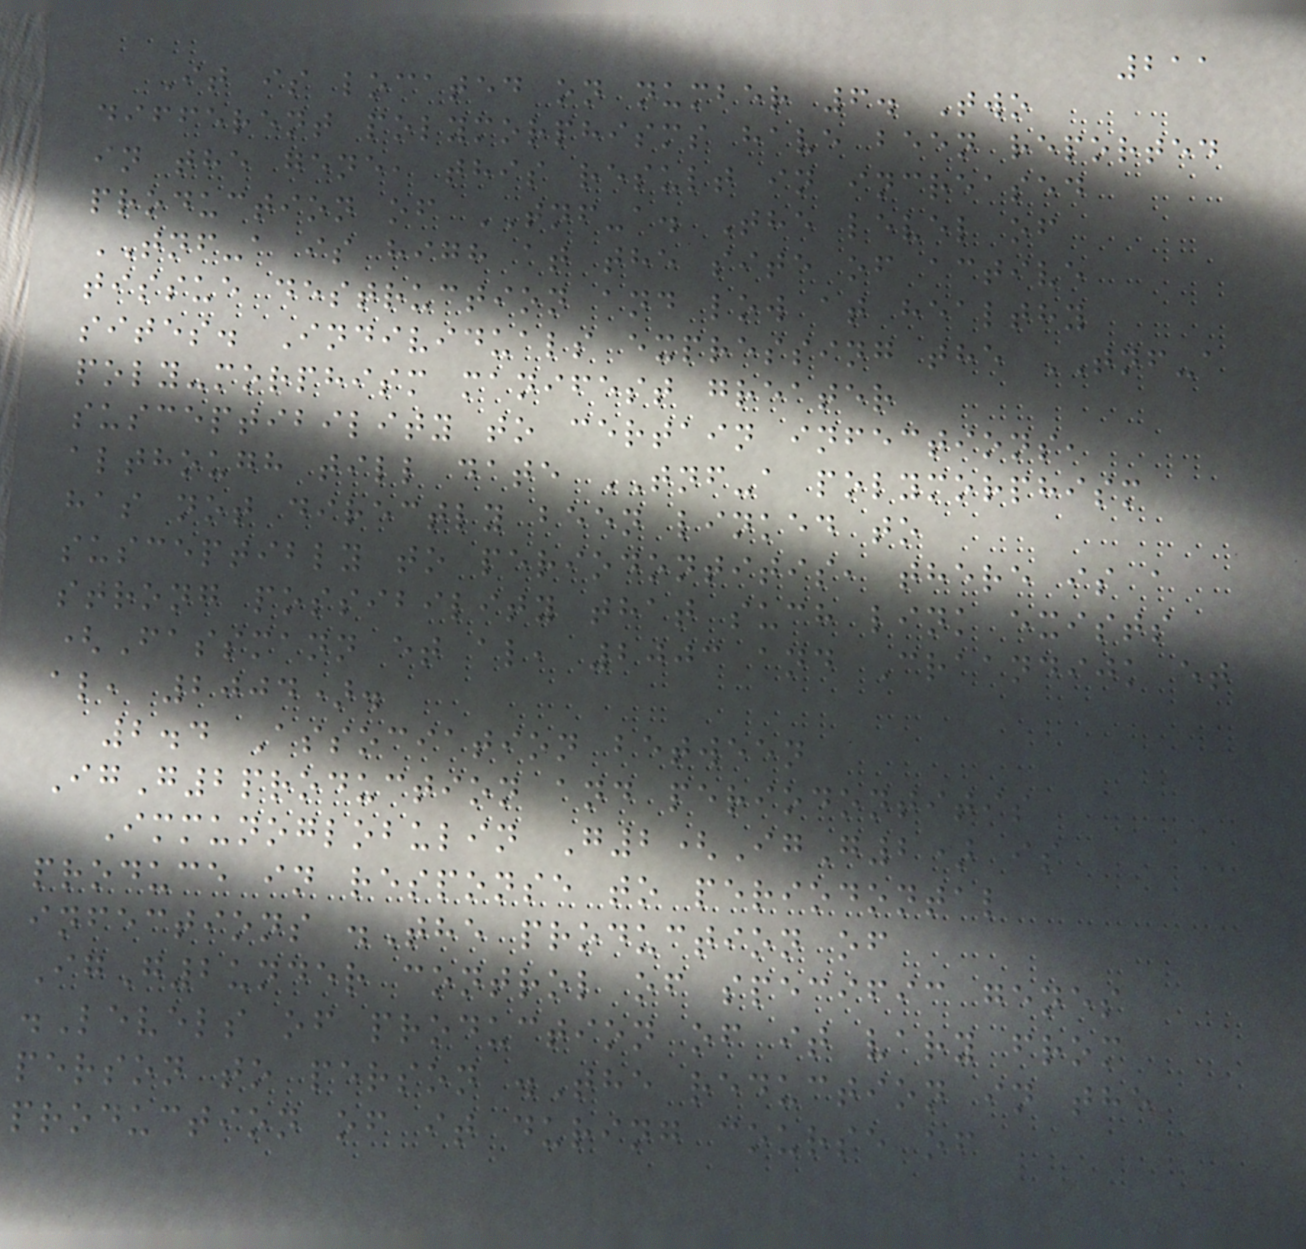211
It is located on number 6. Two
different polymorphisms have been reported
in the gene, this result in increased
production of TNF-a. The level of
TNF-a is high at the site of active
tissue destruction and low at healthy
sites. Individuals expressing the TNF-a
poly-morphism manifest greater
susceptibility to certain infections,
although till date TNF-a polymorphism
has not directly been linked to
susceptibly to periodontitis, there is a
strong possibility that such link exists
(Fassmann et al, 2003 and Craandijk et
al, 2004).
2.4 Association between
IgG2production and periodontitis
Immunoglobulin G2(IgG2) is
produce in response to periodontal
infections .The production of
IgG2under control of specific genes
.Levels of production of it vary from
person to person .The reduction in the
production of it during course of
